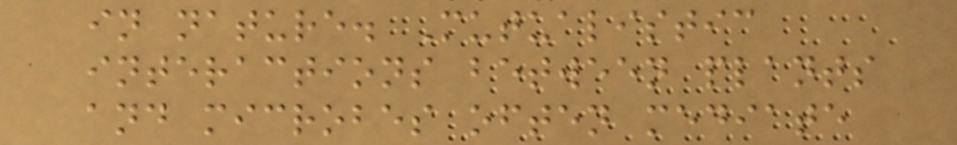in nature. Mutualistic
interactions between plants
and microbes often mediate
